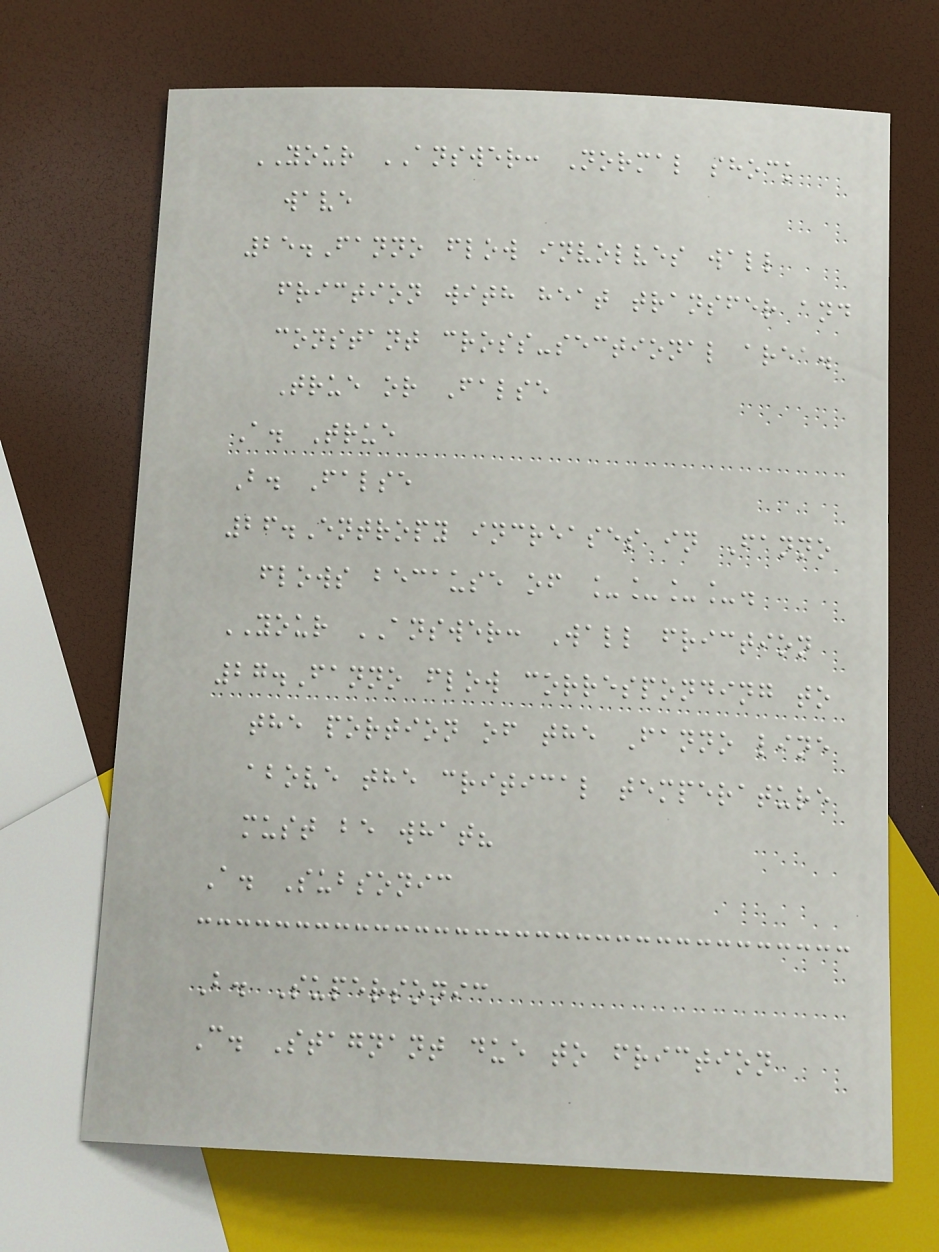YOUR ANSWER: Normal shock
wave
25.Fanno flow involves wall
friction with heat transfer and
constant cross-sectional area.
True or False
A. True
B. False
26.Entropy increases in Fanno
flows because of ____.
YOUR ANSWER: Wall friction
27.Fanno flow corresponding to
the portion of the Fanno line
above the critical temperature
must be what?
A. Subsonic
B. Supersonic
C. Stagnant due to friction
